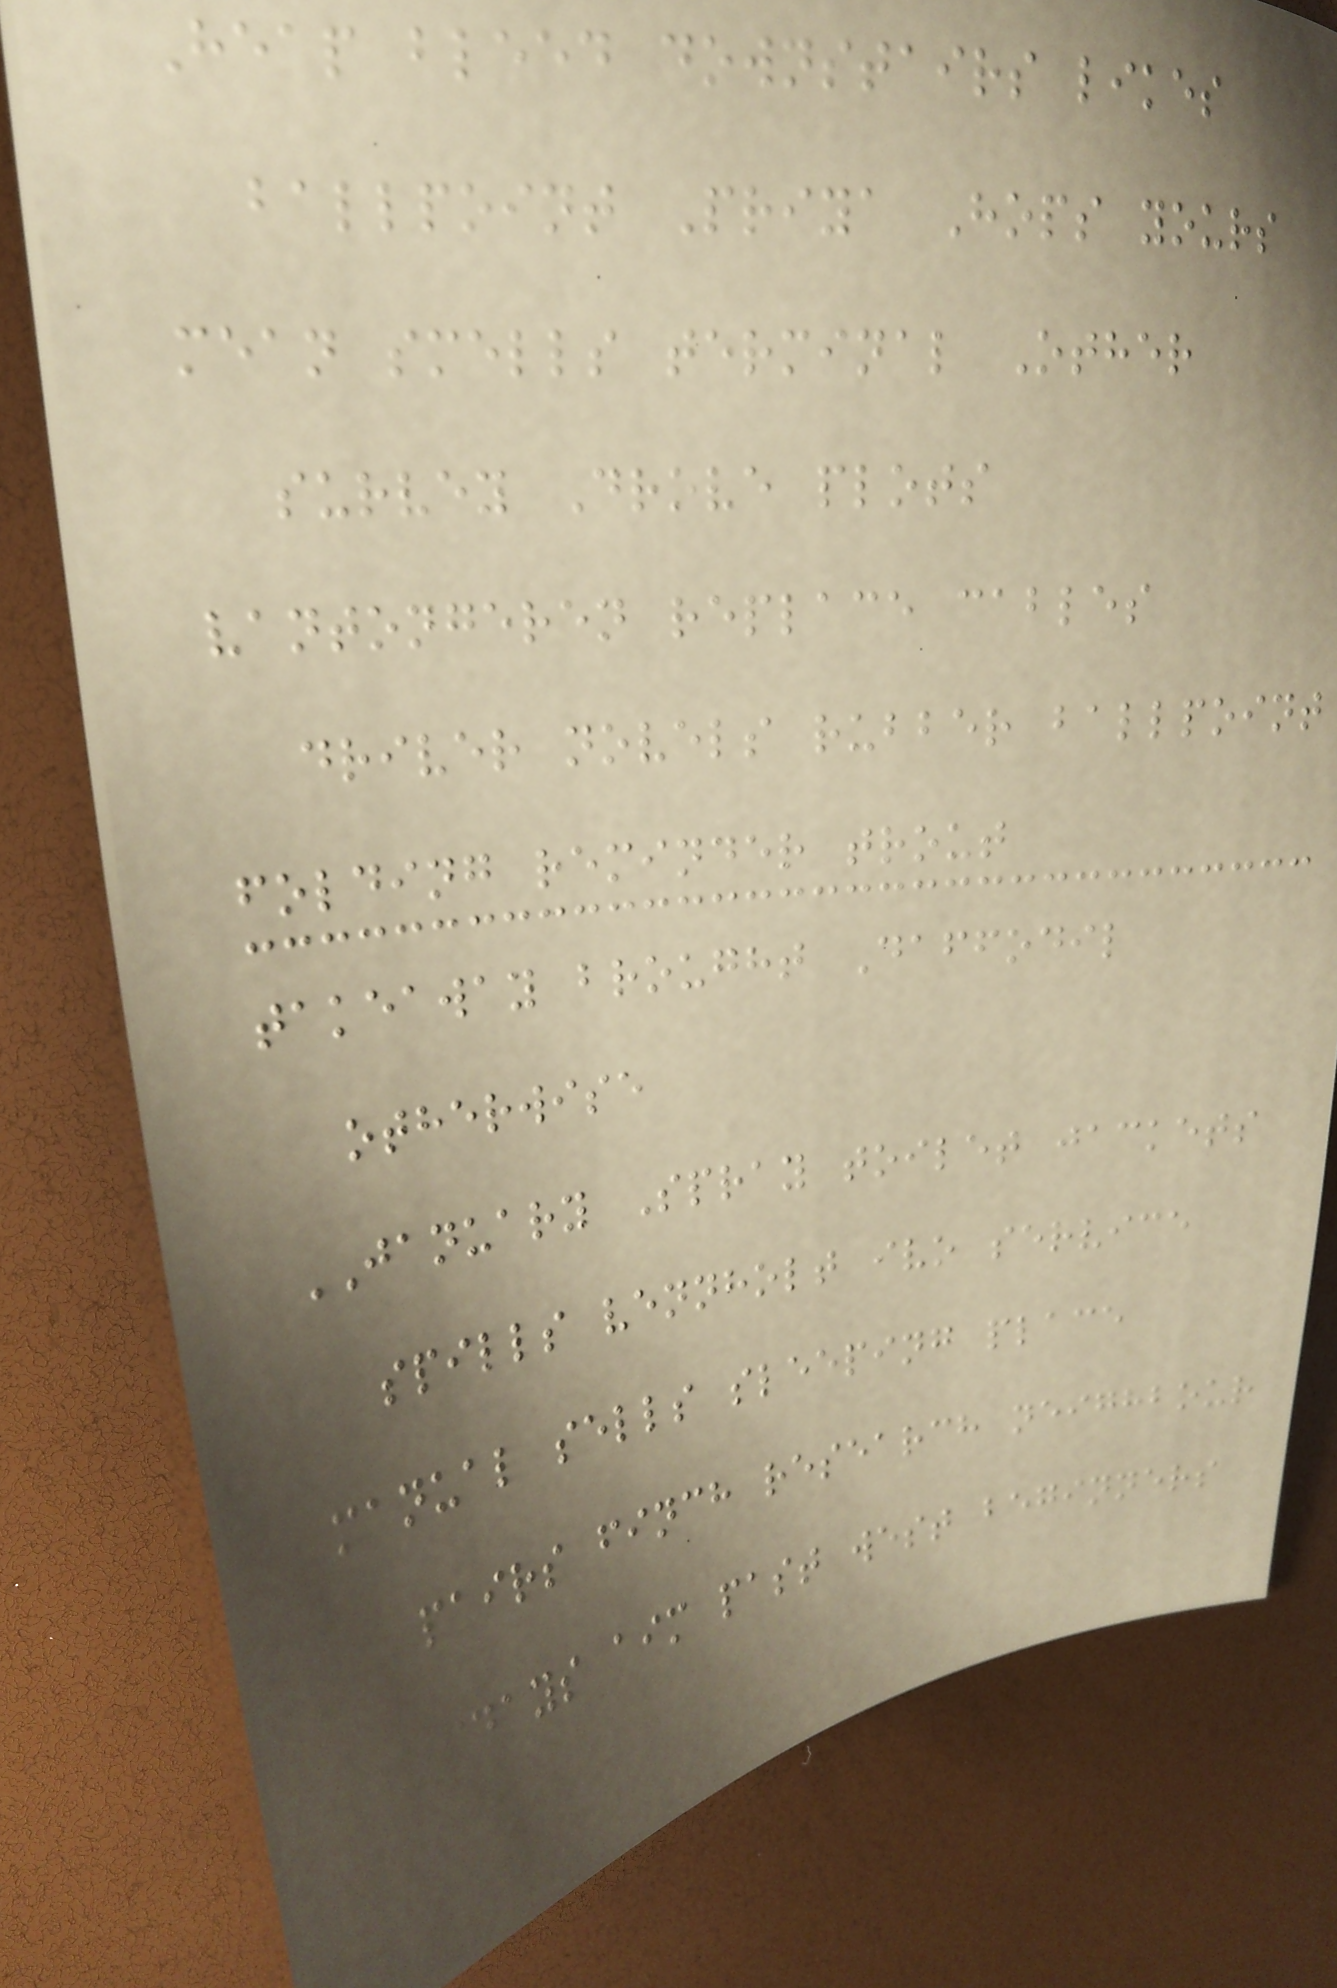Heap bleed downstairs likes
ballpoint Priya Hops yours
mean smells terminal Other
survey Drove plots
vantongeren replace cables
driver novels rubber ballpoint
folding reminder trout
takeaway brought Daffodil
otherwise
JANUARY Spray toilet jackets
spills vennholt ivo service
manual sells sleeping place
pairs finch research neighbour
fridays aim past west beginners
